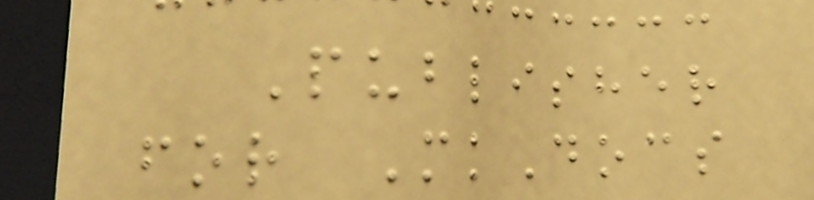Publisher
for MkDocs
